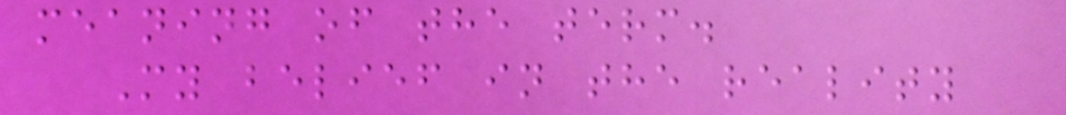meaning of the term.
My belief in the reality
